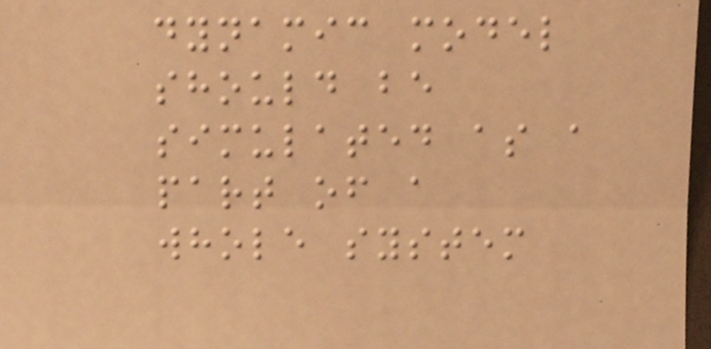dynamic model
should be
simulated as a
part of a
whole system
